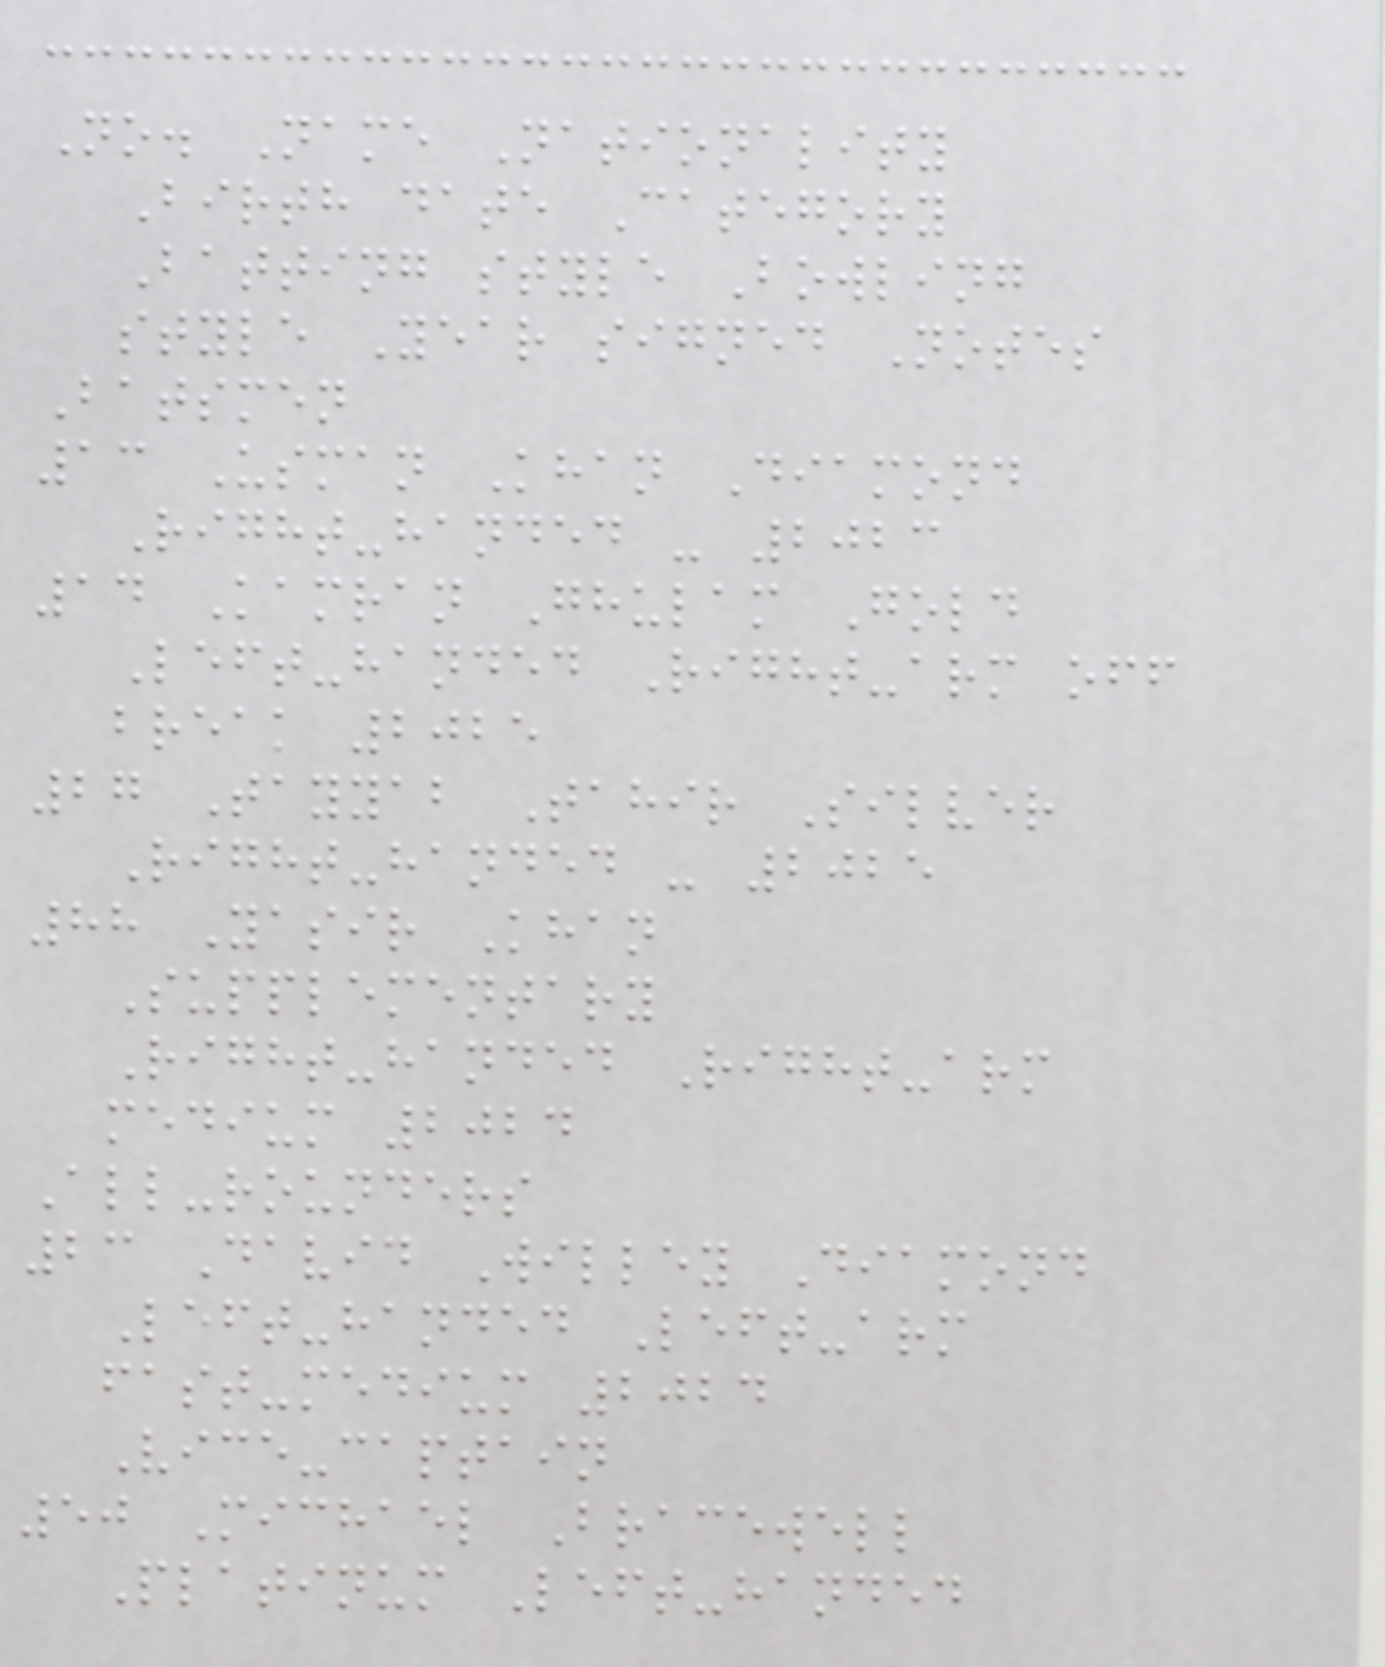No. Name Nationality
Birth date Category
Batting style Bowling
style Year signed Notes
Batsmen
13 Usman Khan Diamond
Right-handed - 2023
14 Kamran Ghulam Gold
Left-handed Right-arm off
break 2025
27 Tayyab Tahir Silver
Right-handed - 2025
88 Yasir Khan
Supplementary
Right-handed Right-arm
medium 2024
All-rounders
23 David Willey Diamond
Left-handed Left-arm
fast-medium 2024
Vice-captain
50 Michael Bracewell
Platinum Left-handed
